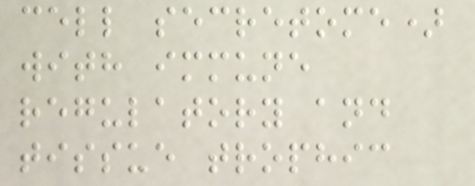cell secretome)
with immune
regulatory and
tissue trophic
